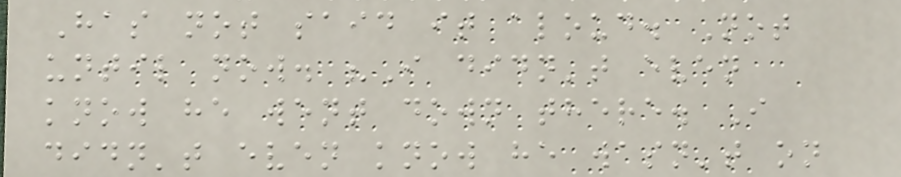Has not said it aloud. Not
until now. "I didn't even
know he went down there. I
didn't even know he wasn't on
